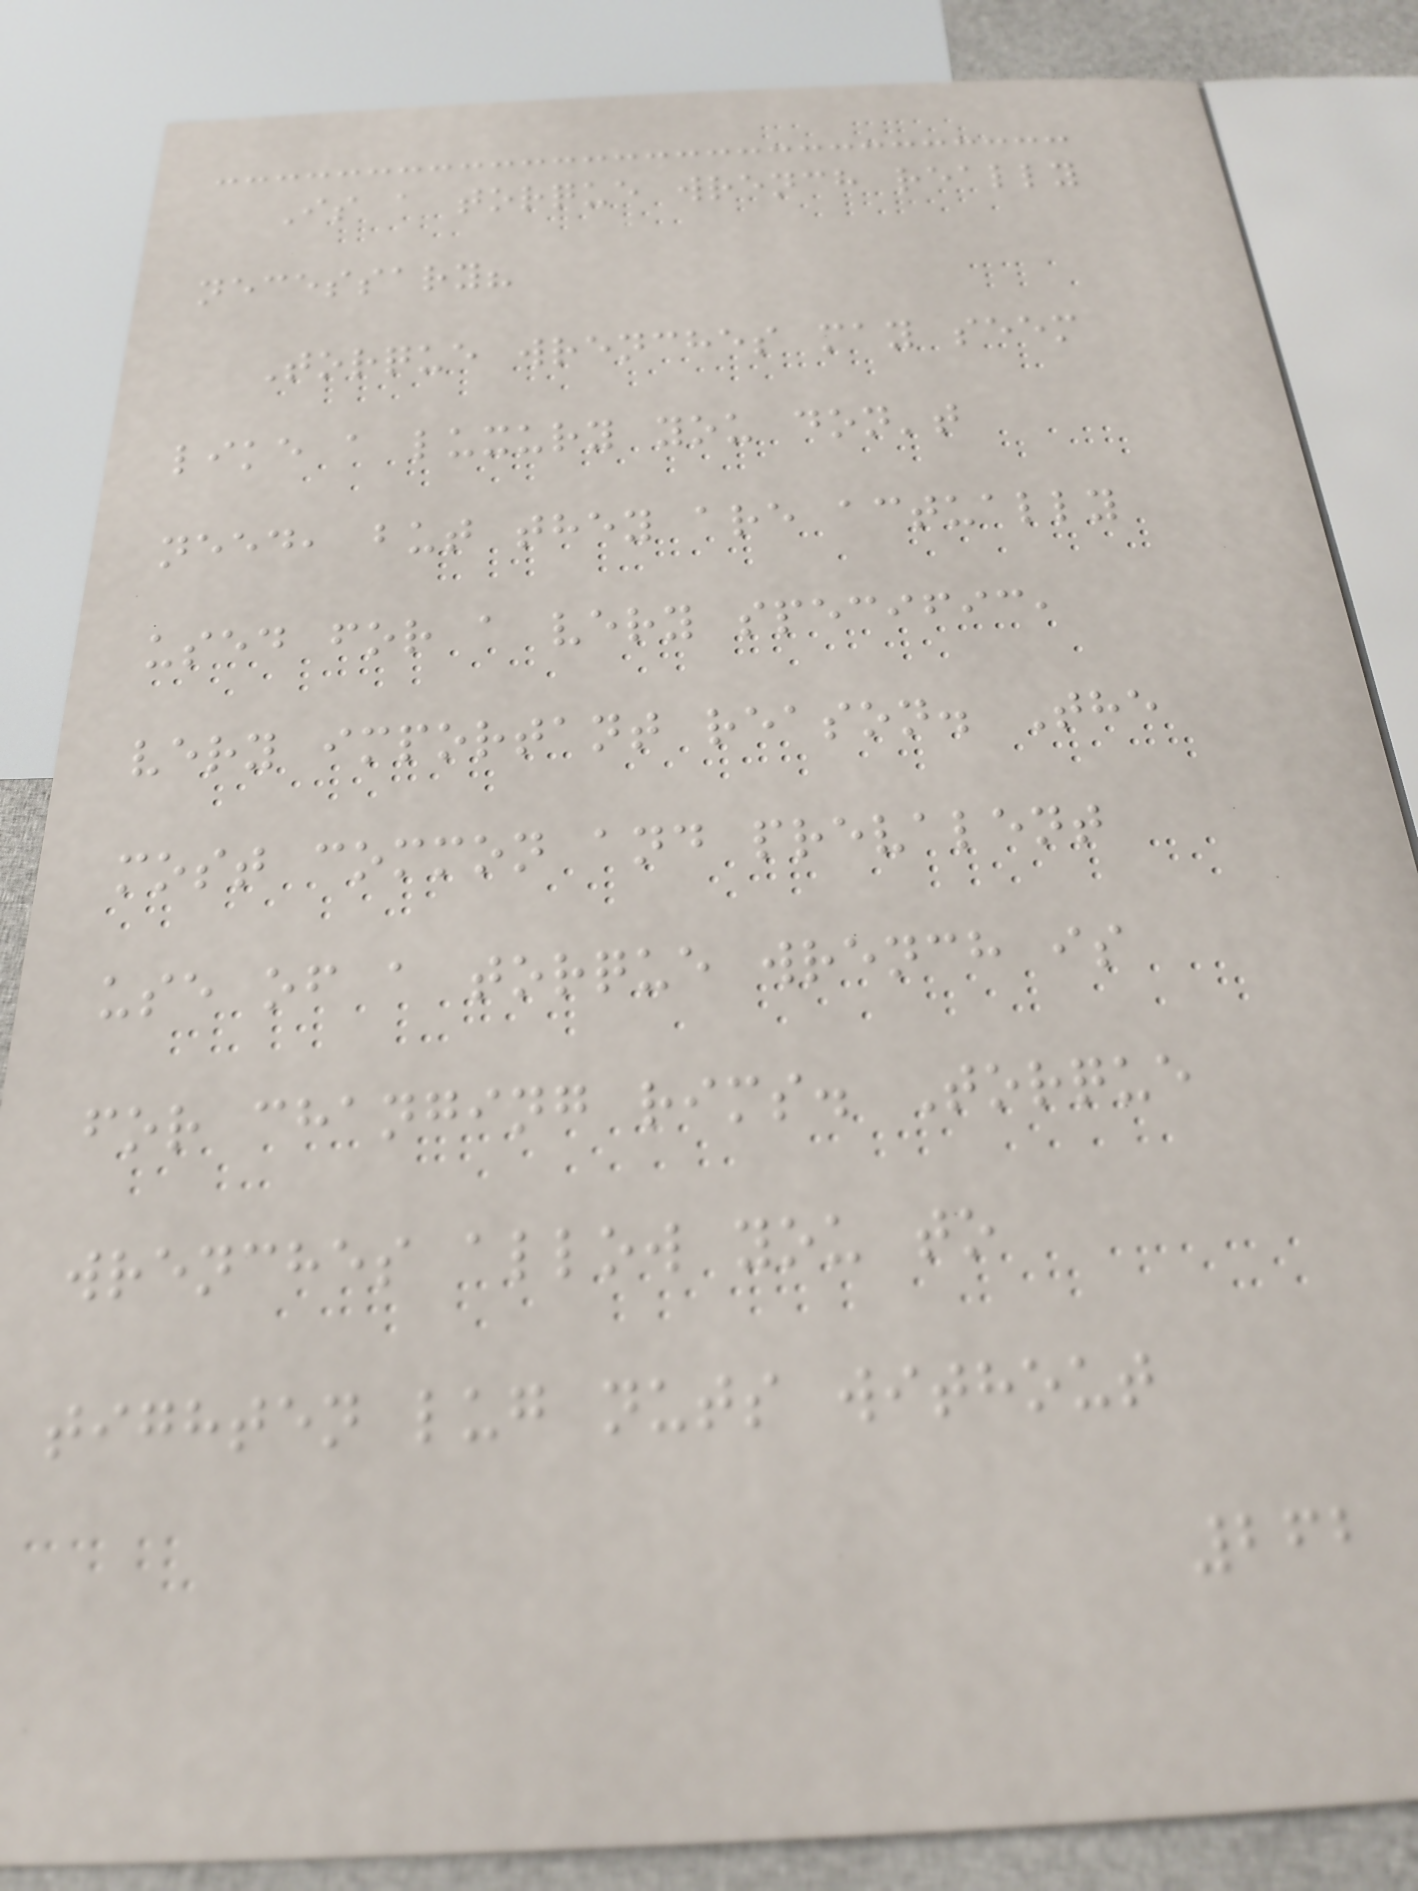Is a torque wrench really
necessary?
Torque wrenches may seem
like a luxury you don't
need, but they are actually
used for a very specific,
very important reason. The
most common and prevalent
use of a torque wrench is
for changing rims. Torque
wrenches allow you to
tighten lug nuts without
262
